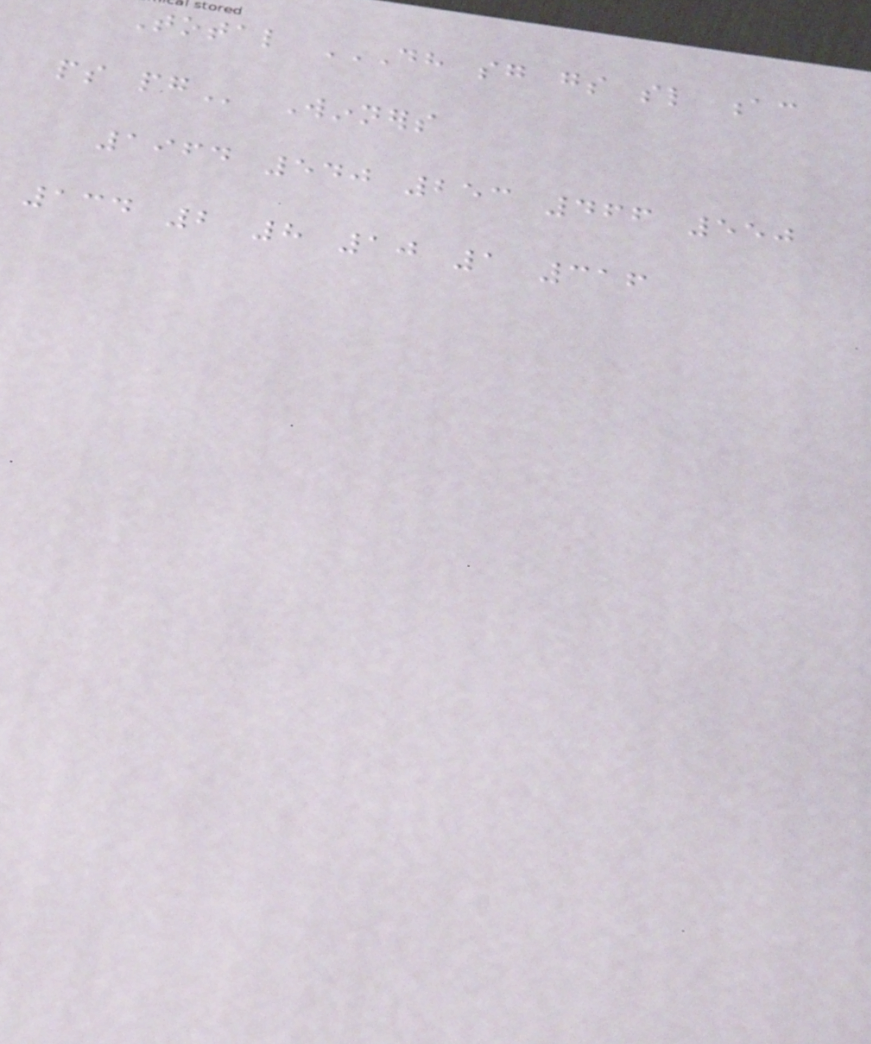Total DH SG GS SL AC
PS PG Winners
1964 540 253 466 550
134 2 8 10 1 316
